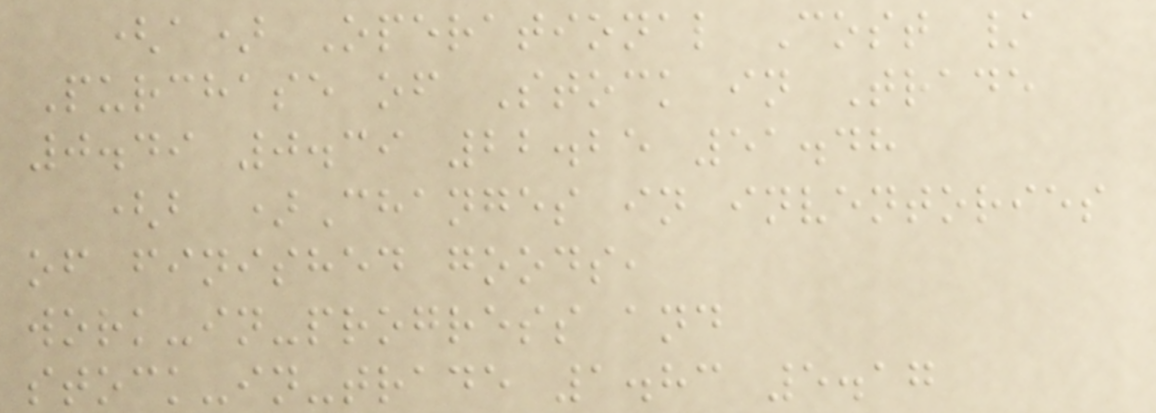(a) Operational Cost /
Purchase of Stock in Trade
0.49 0.39 22.25 51.48
(b )Changes in inventories
of finished goods,
work-in-progress and
stock-in-trade 1.83 5.17
